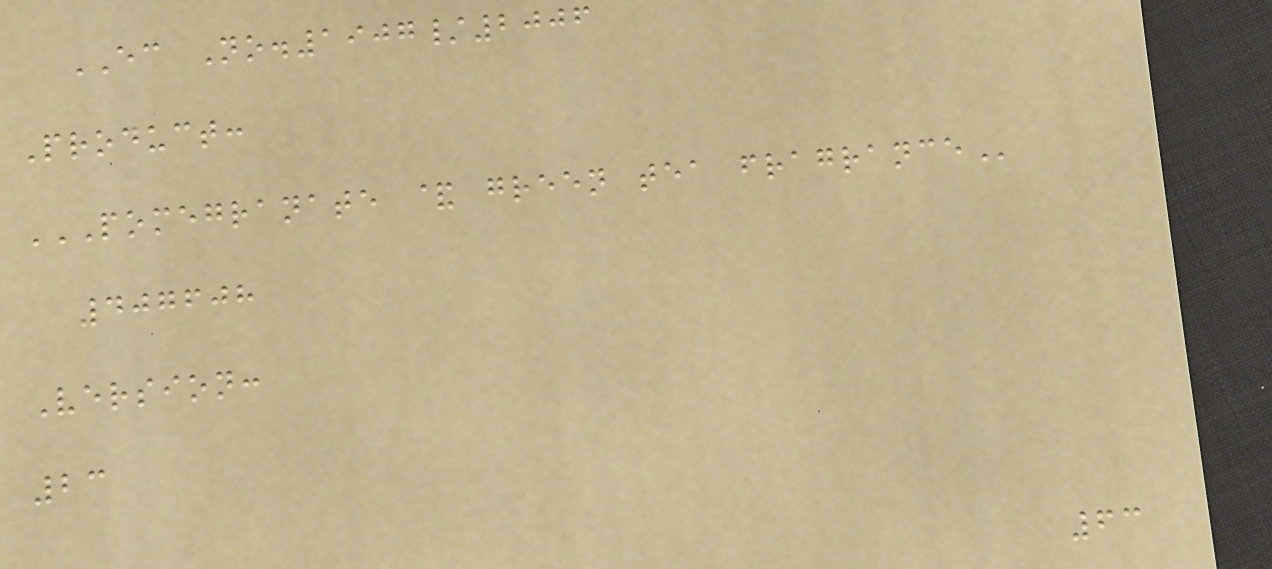EC No.1907/2006
Product:
POMEGRANATE & GREEN TEA FRAGRANCE
407608
Version:
23
63
